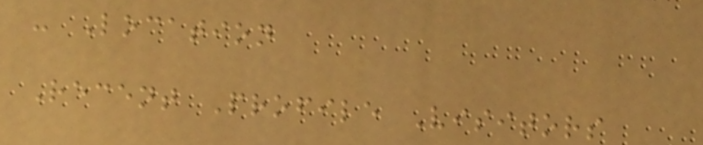- Location
Recent Profile Visitors
